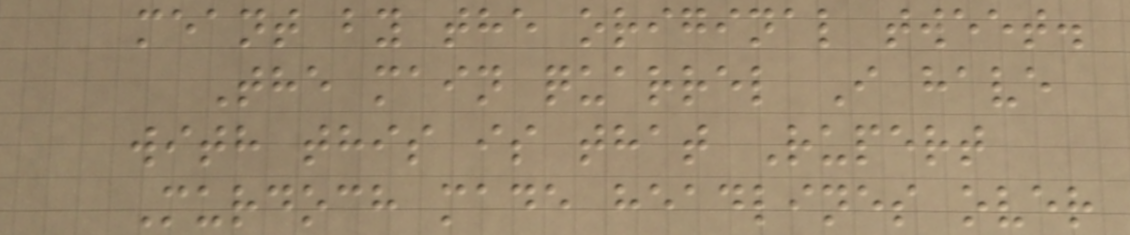meant by the original tweet.
The main quarrel I have
with this is that Rupert
Murdoch made headlines over
